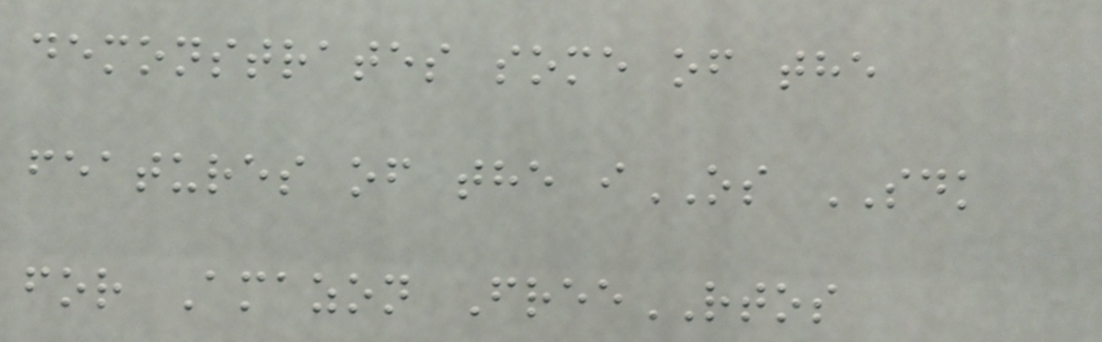demonstrates some of the
features of the iOS SDK
for Amazon FreeRTOS
